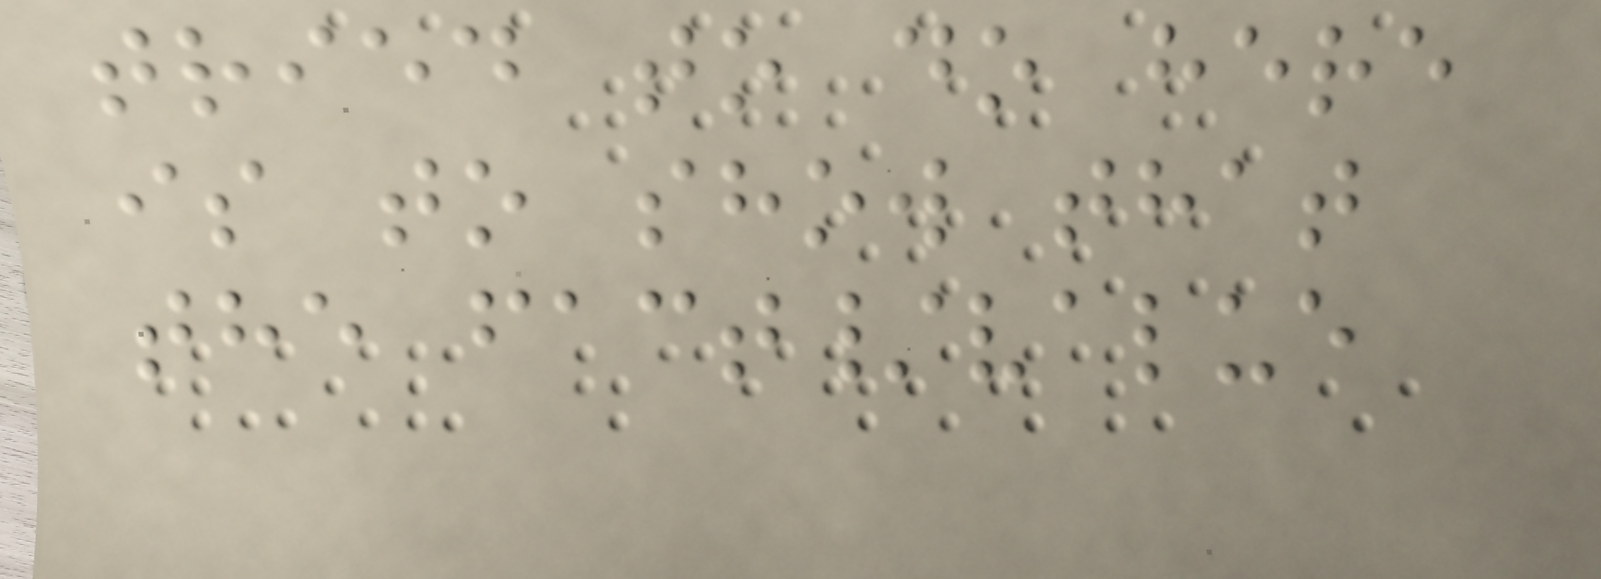tried to do here
is to show that
the fact/value
